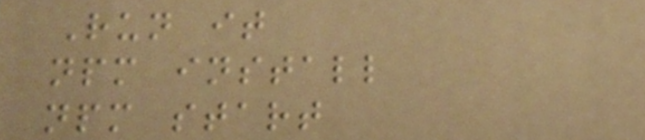Run it
npm install
npm start
